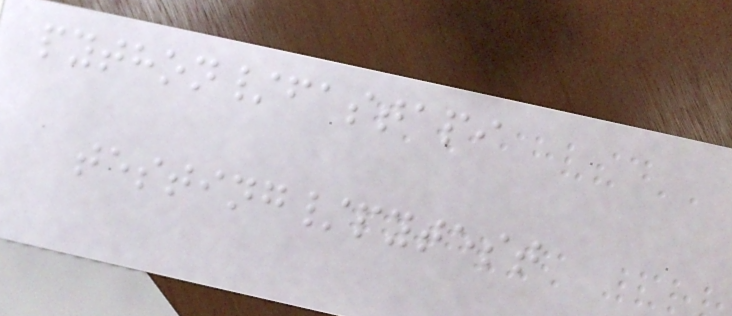python/fastapi
testing/pytest
